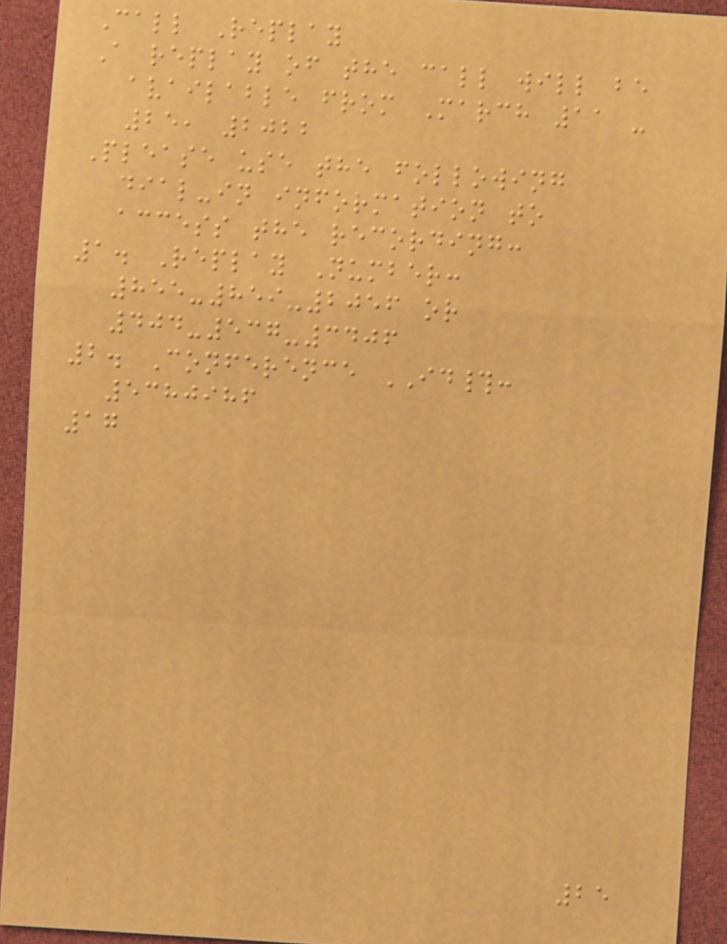Call Replay
A replay of the call will be
available from March 11 -
25, 2022
Please use the following
dial-in information to
access the recording:
1. Replay Number:
855-859-2056 or
404-537-3406
2. Conference ID#:
5380986
17
25
